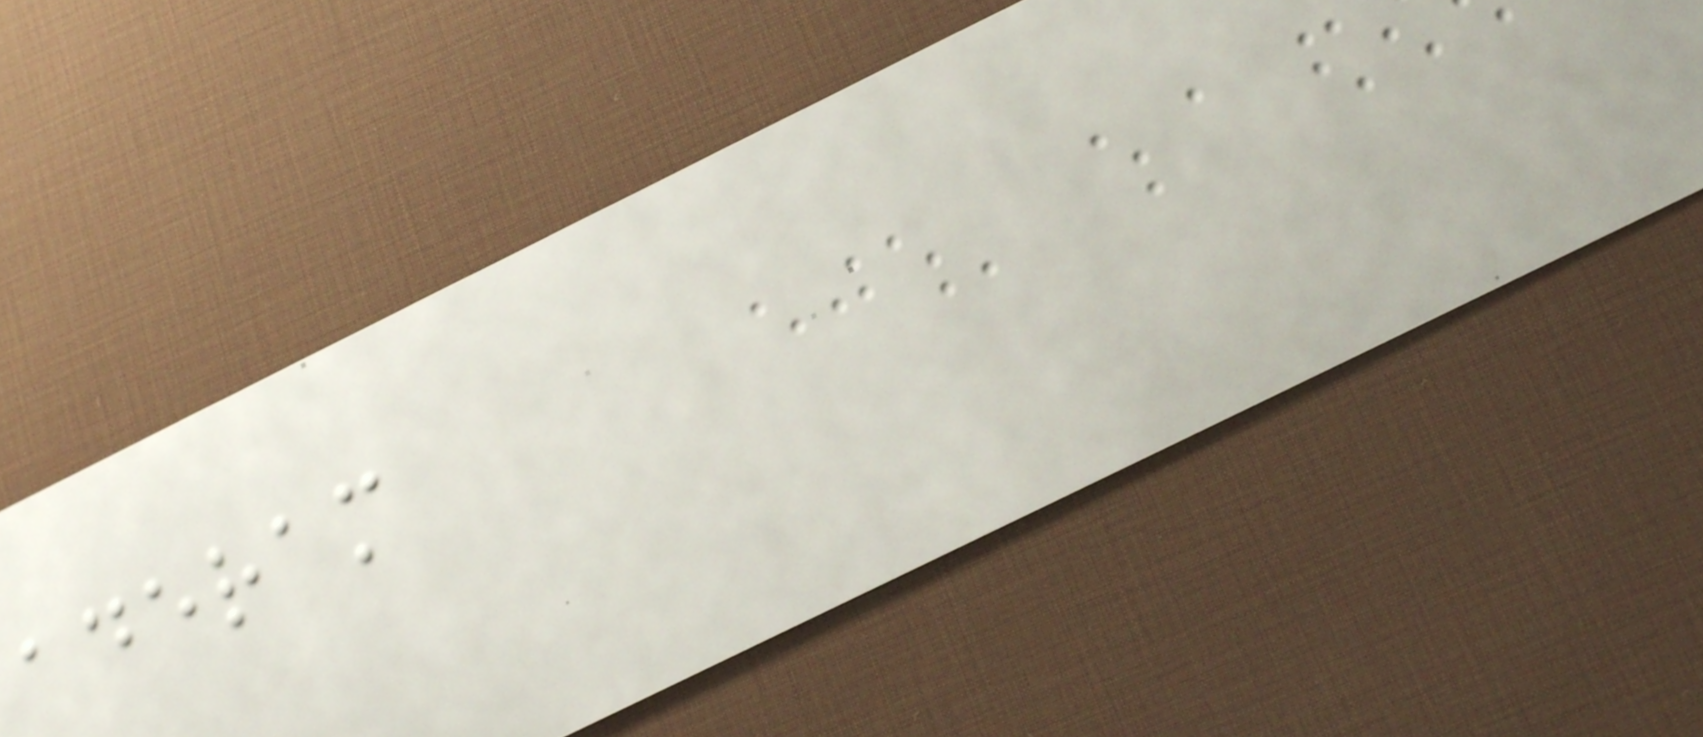aderam
